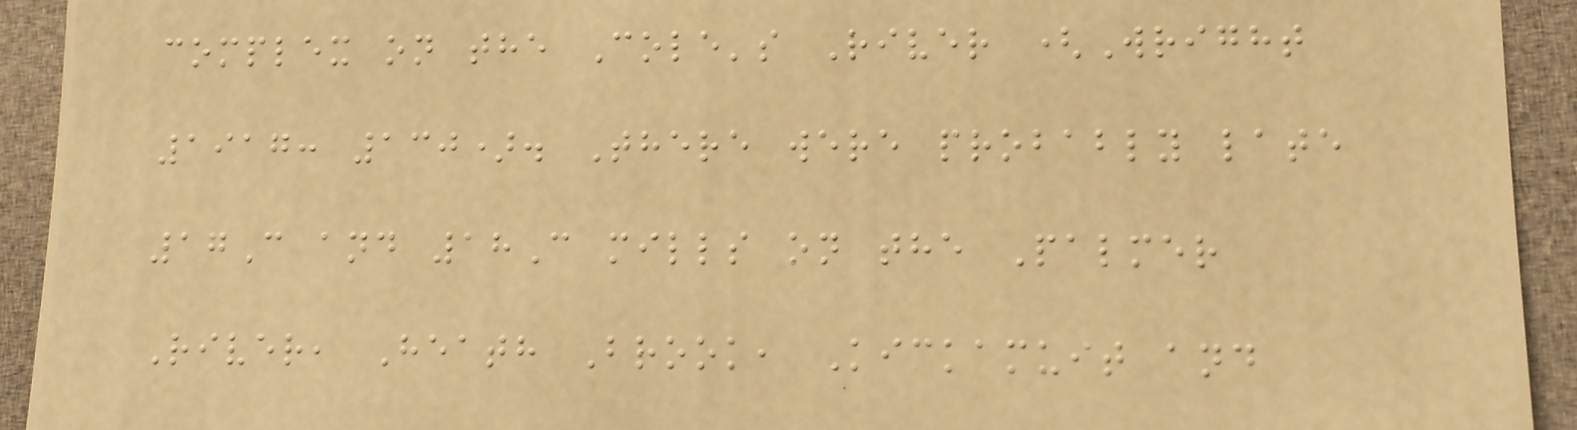complex on the Cole's River (Wright
1917: 130). There were probably late
17C and 18C mills on the Palmer
River, Heath Brook, Kickamuit and
